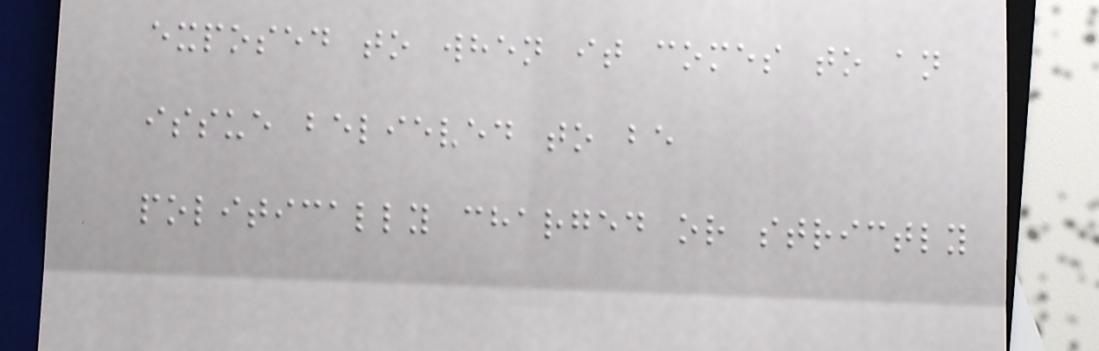exposed to when it comes to an
issue believed to be
politically charged or strictly
